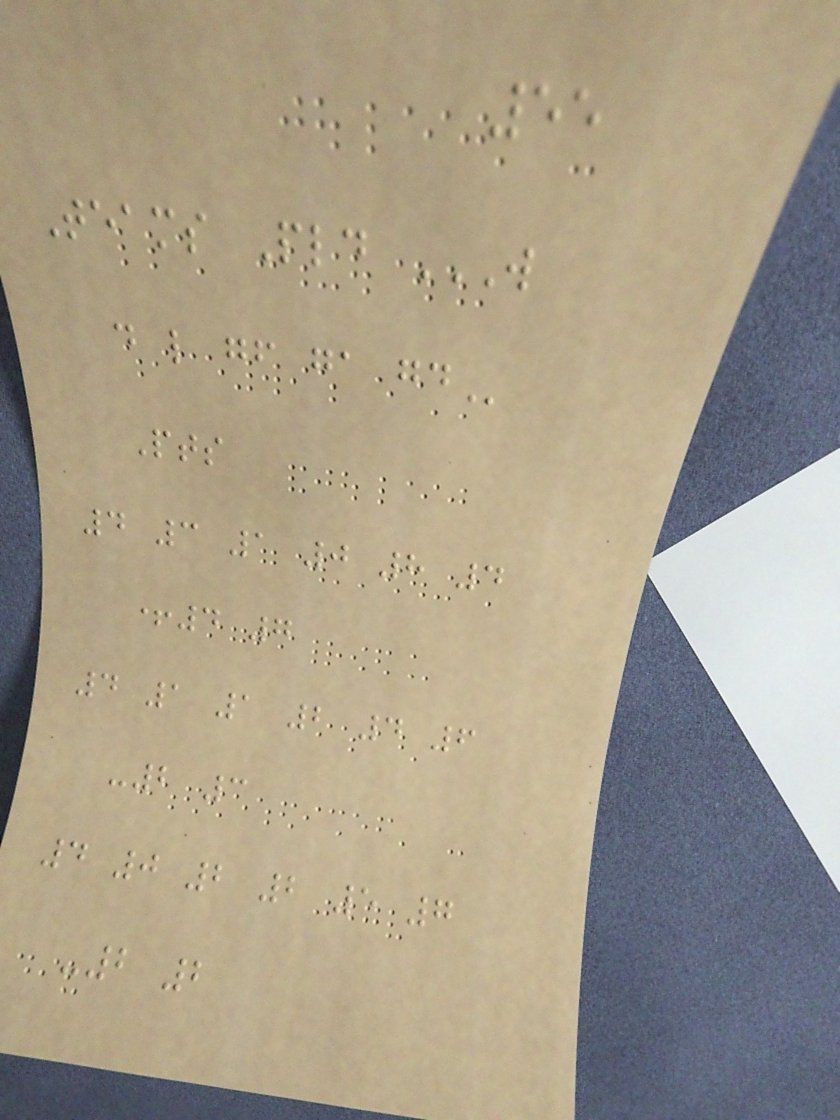55
Teams Pld W
D L GF GA GD
Pts
4 3 1 0 8 4
+4 7
4 1 1 2 4 6
-2 3
4 0 2 2 5 7
-2 2
